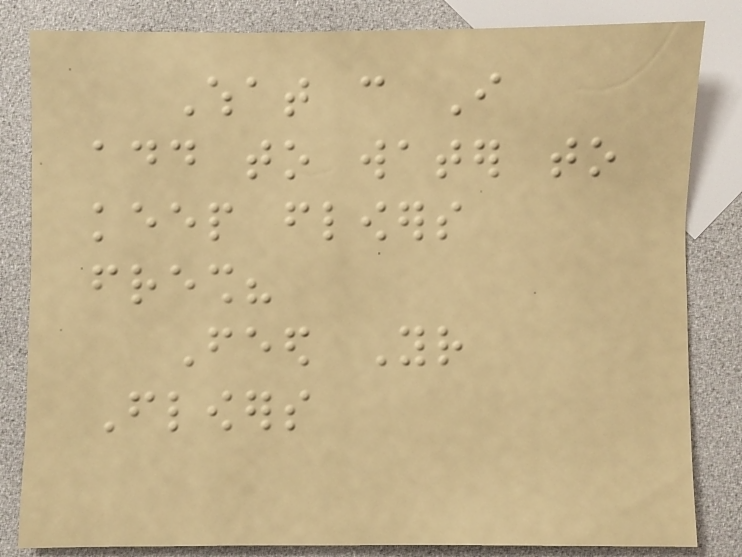What can I
add to water to
keep flowers
fresh?
Feed Your
Flowers
